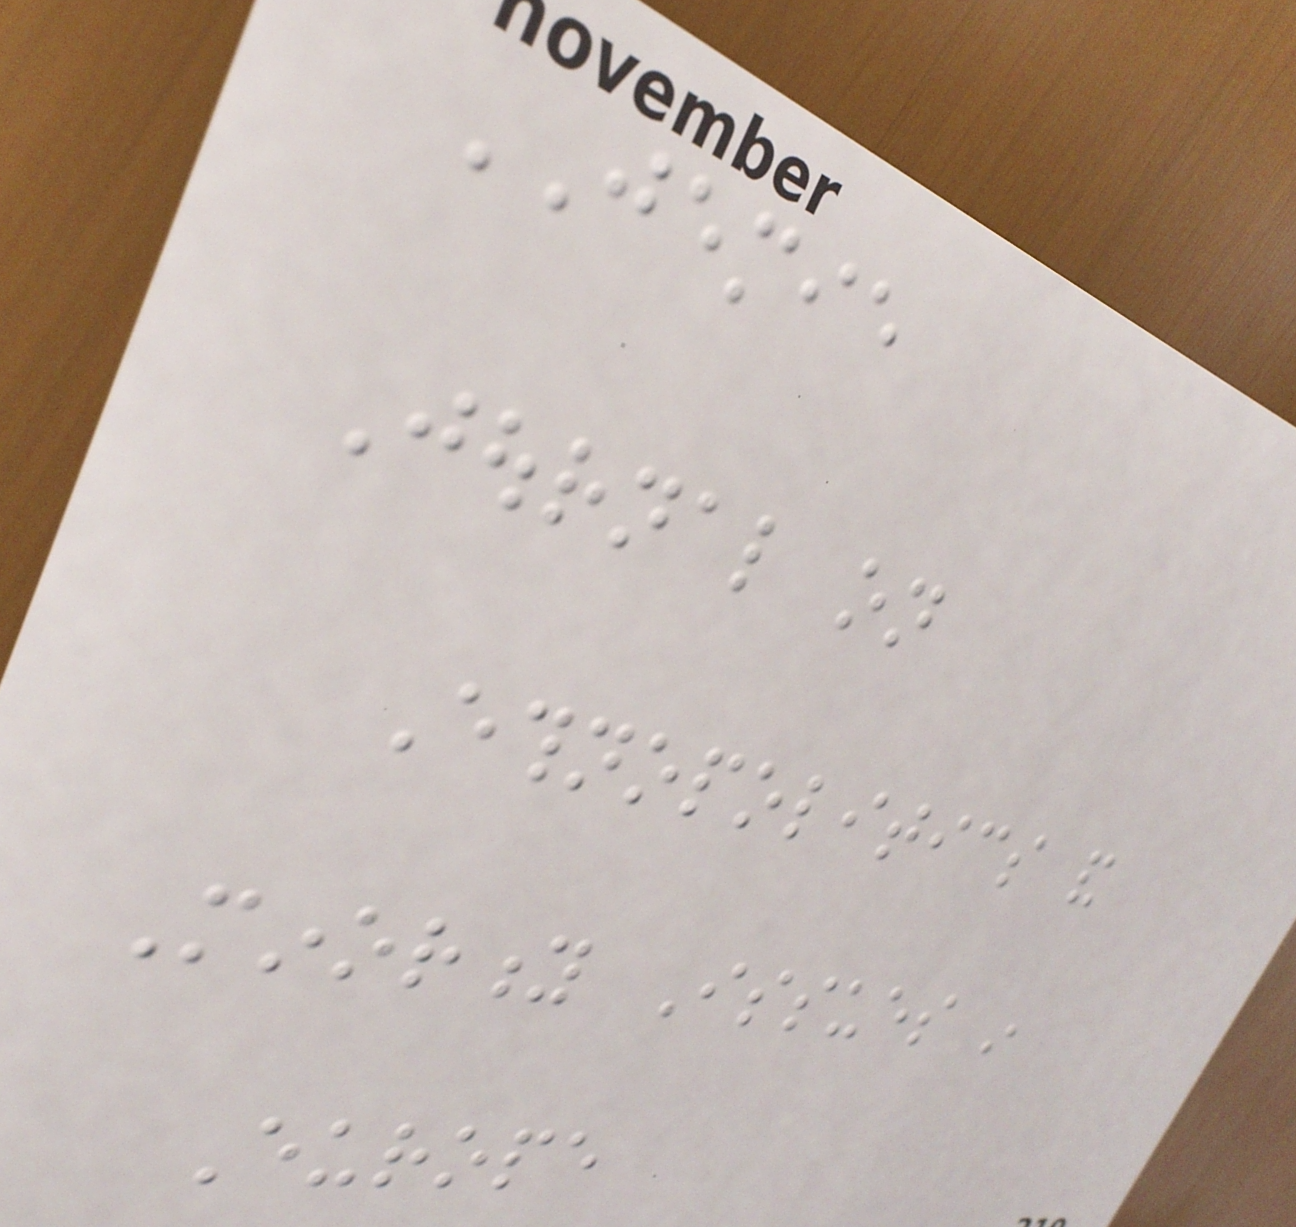JEMIE
Journal on
Ethnopolitics and
Minority Issues in
Europe
